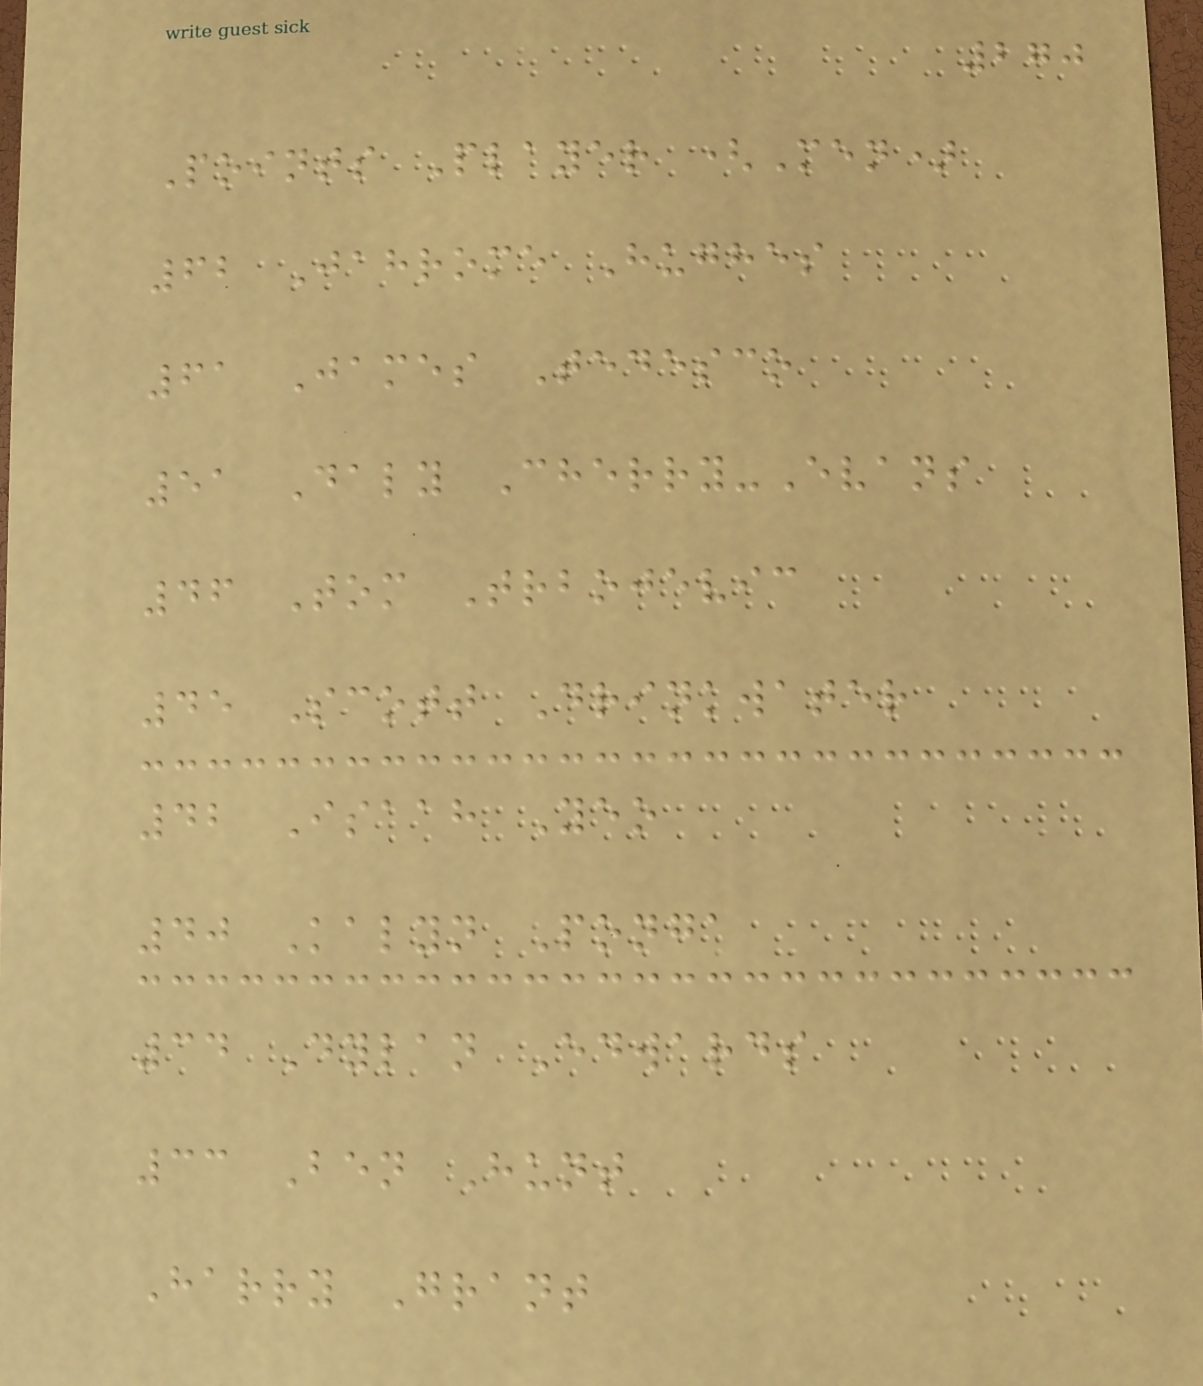270
Points Player (Men)
62 Jahrome Hughes
61 James Tedesco
51 Daly Cherry-Evans
46 Tom Trbojevic
45 Scott Drinkwater
42 Isaah Yeo
40 Kalyn Ponga
34 Dylan Edwards
33 Ben Hunt
Harry Grant
